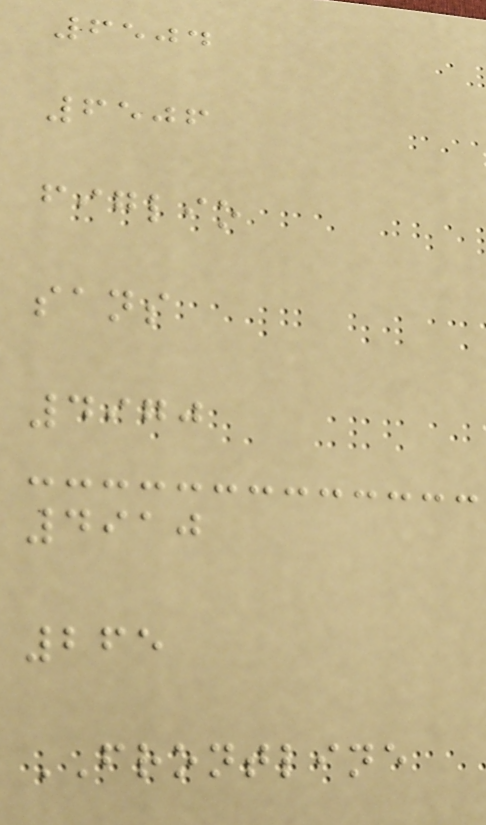6504
6506
figlio
sans
4970
4910
265
FRONTLINE
